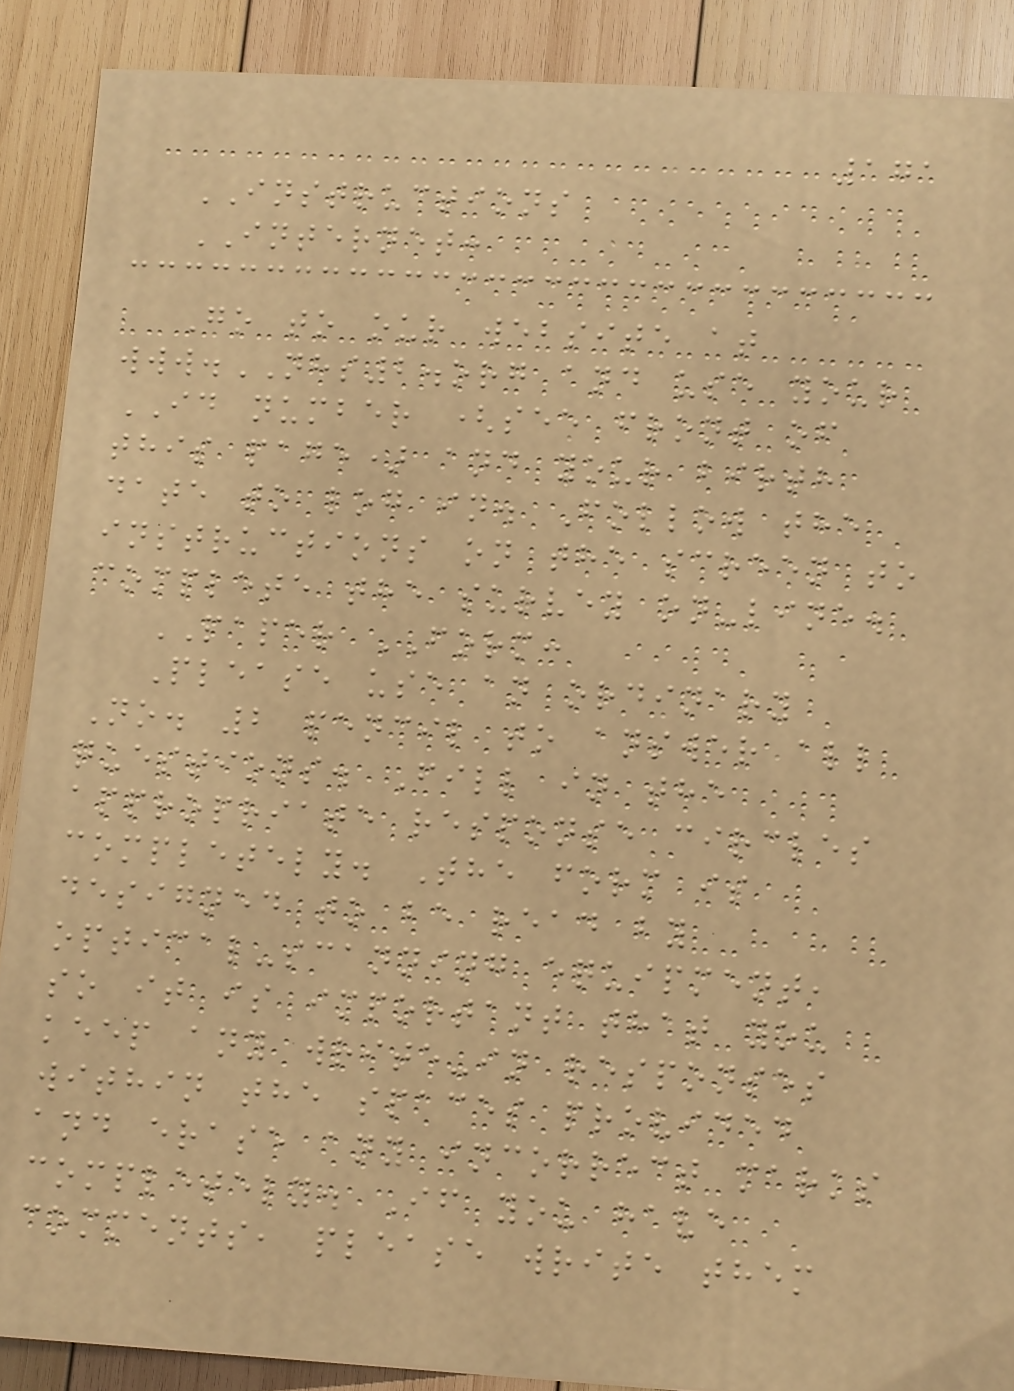171
INSTRUCTIONS
INTERNET:
Go to our website at
www.NHS2.org and use your
ID number (see front of
this page) and your birth
date to log in. Follow the
instructions on the screen to
complete the survey on-line.
PAPER FORM:
Please use an ordinary
No. 2 pencil to answer all
questions. Fill in the
appropriate response circles
completely. The form is
designed to be read by
optical-scanning equipment,
so it is important that you
keep any write-in responses
within the spaces provided
and erase any incorrect marks
completely. If you have
comments, please write them
